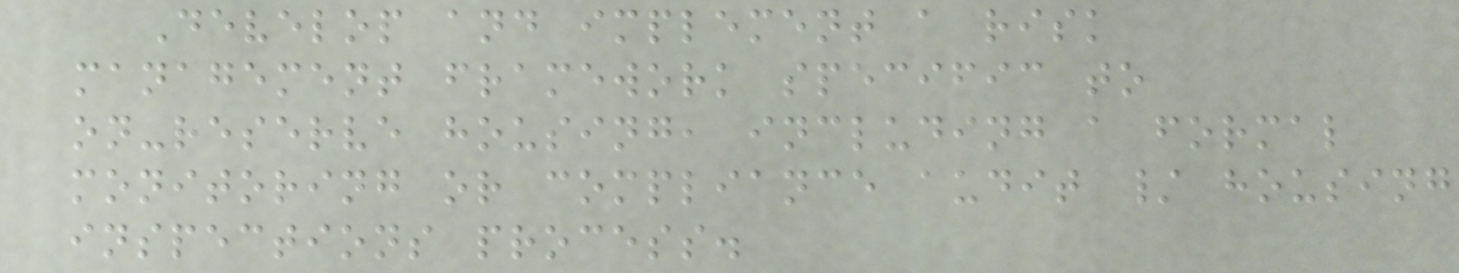Develop and implement a risk
management framework specific to
on-reserve housing, including a formal
monitoring or compliance audit / housing
inspections process.
